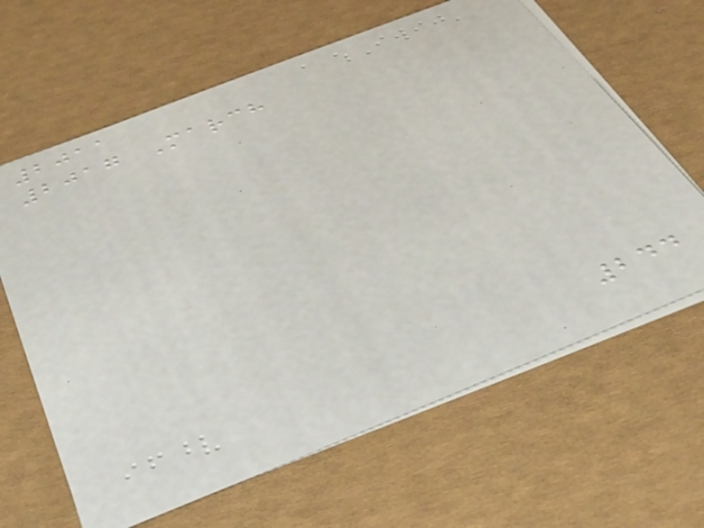2011
2017 March
244
